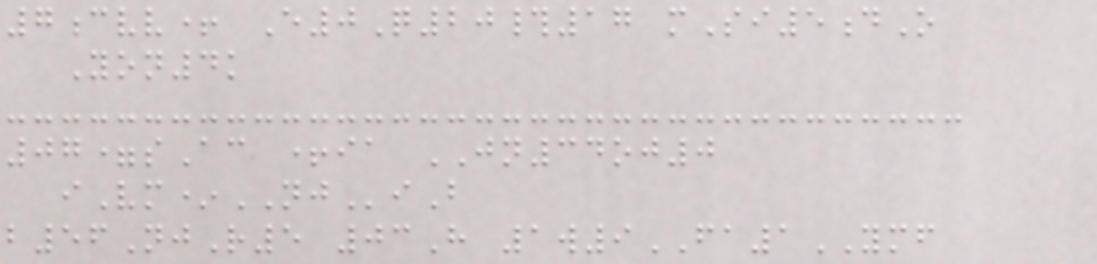7cvv+ E0Q20#17 mSi5dO
Yon4k
07=sAc +ia JN34oj0
iVm*NJiB
b56NjR5 03H 1w9FA1YMF
